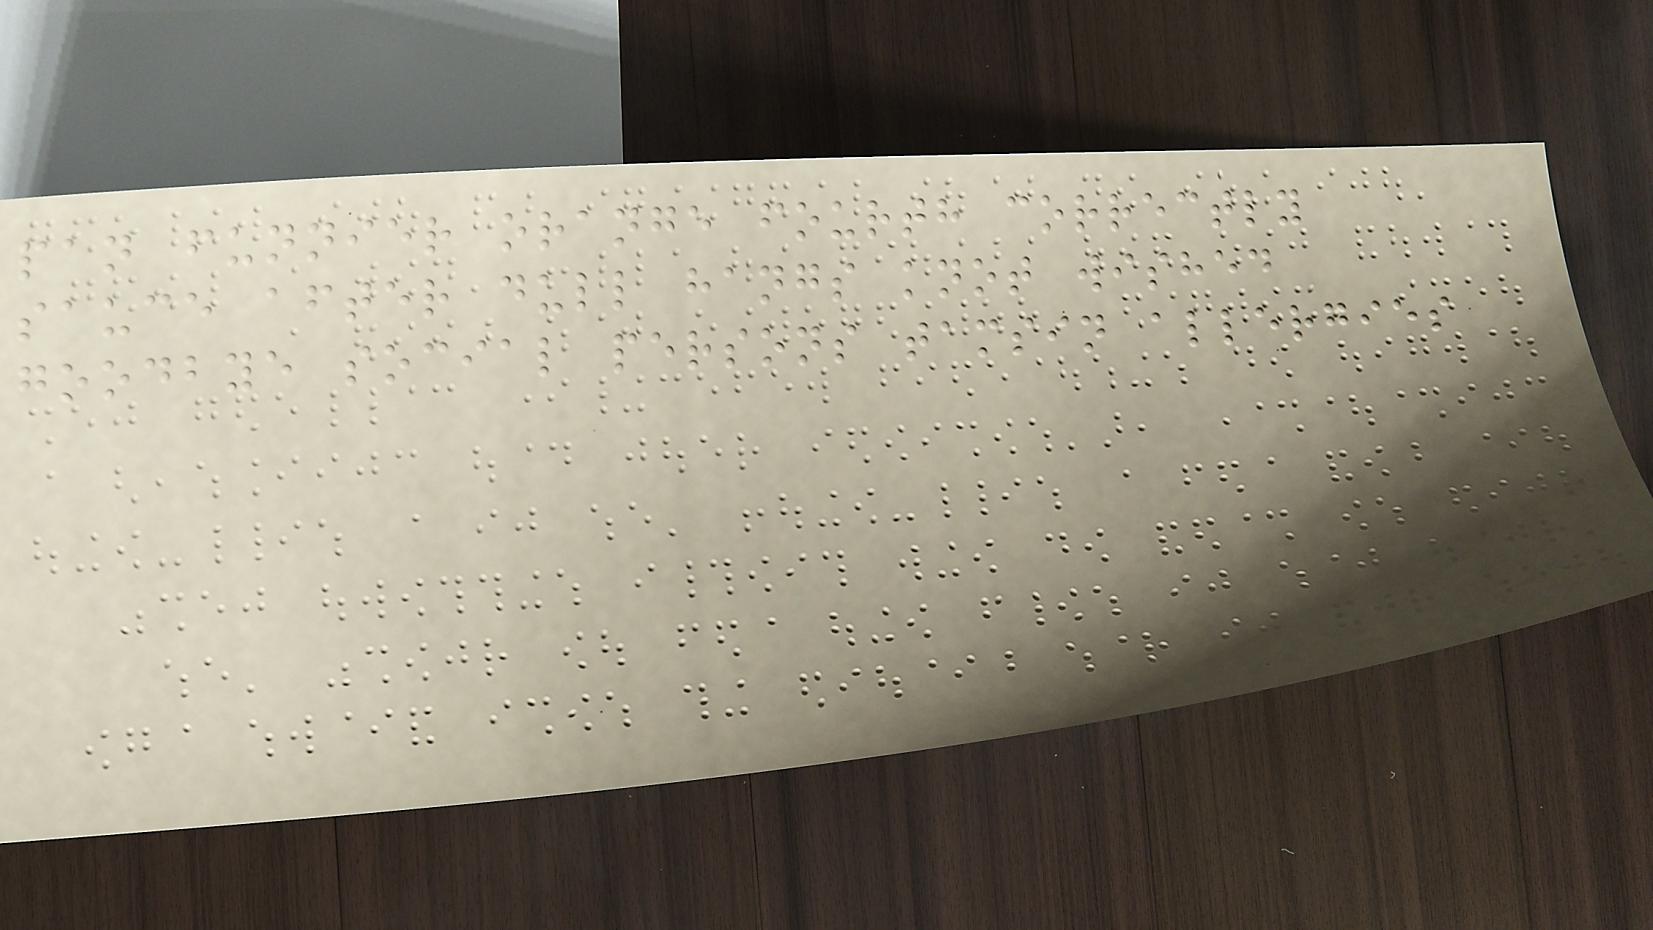pan funnier orange fourth correctly
sauce after dull hangs knot wished
goodbye social persons tamsin allergies
